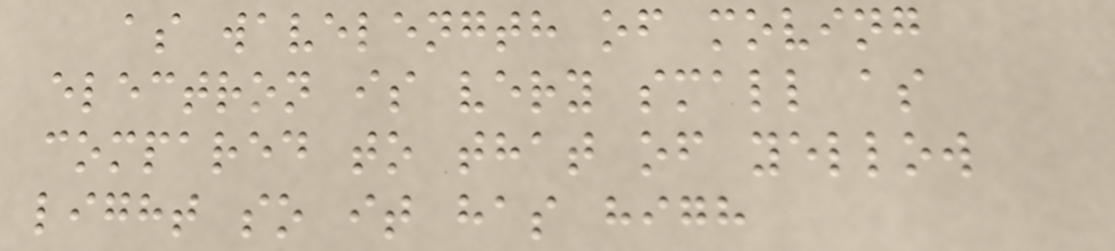as wavelength of moving
electron is very small as
compared to that of yellow
light so it has high
